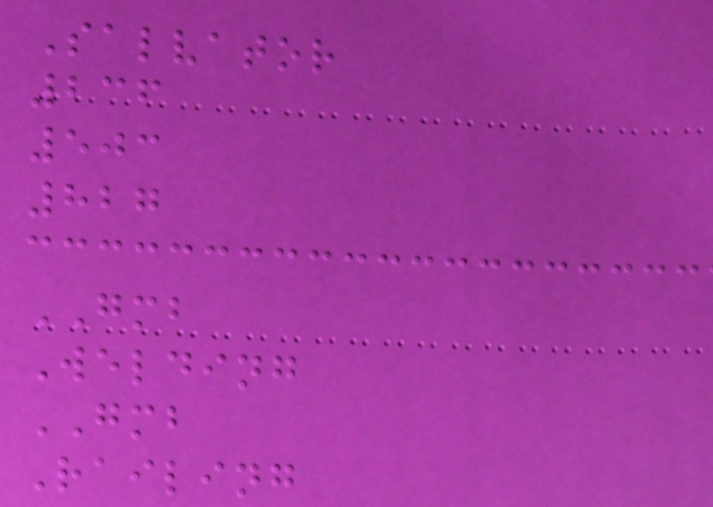Salvator
236
503
827
GMB
Welding
GMB
Railing
